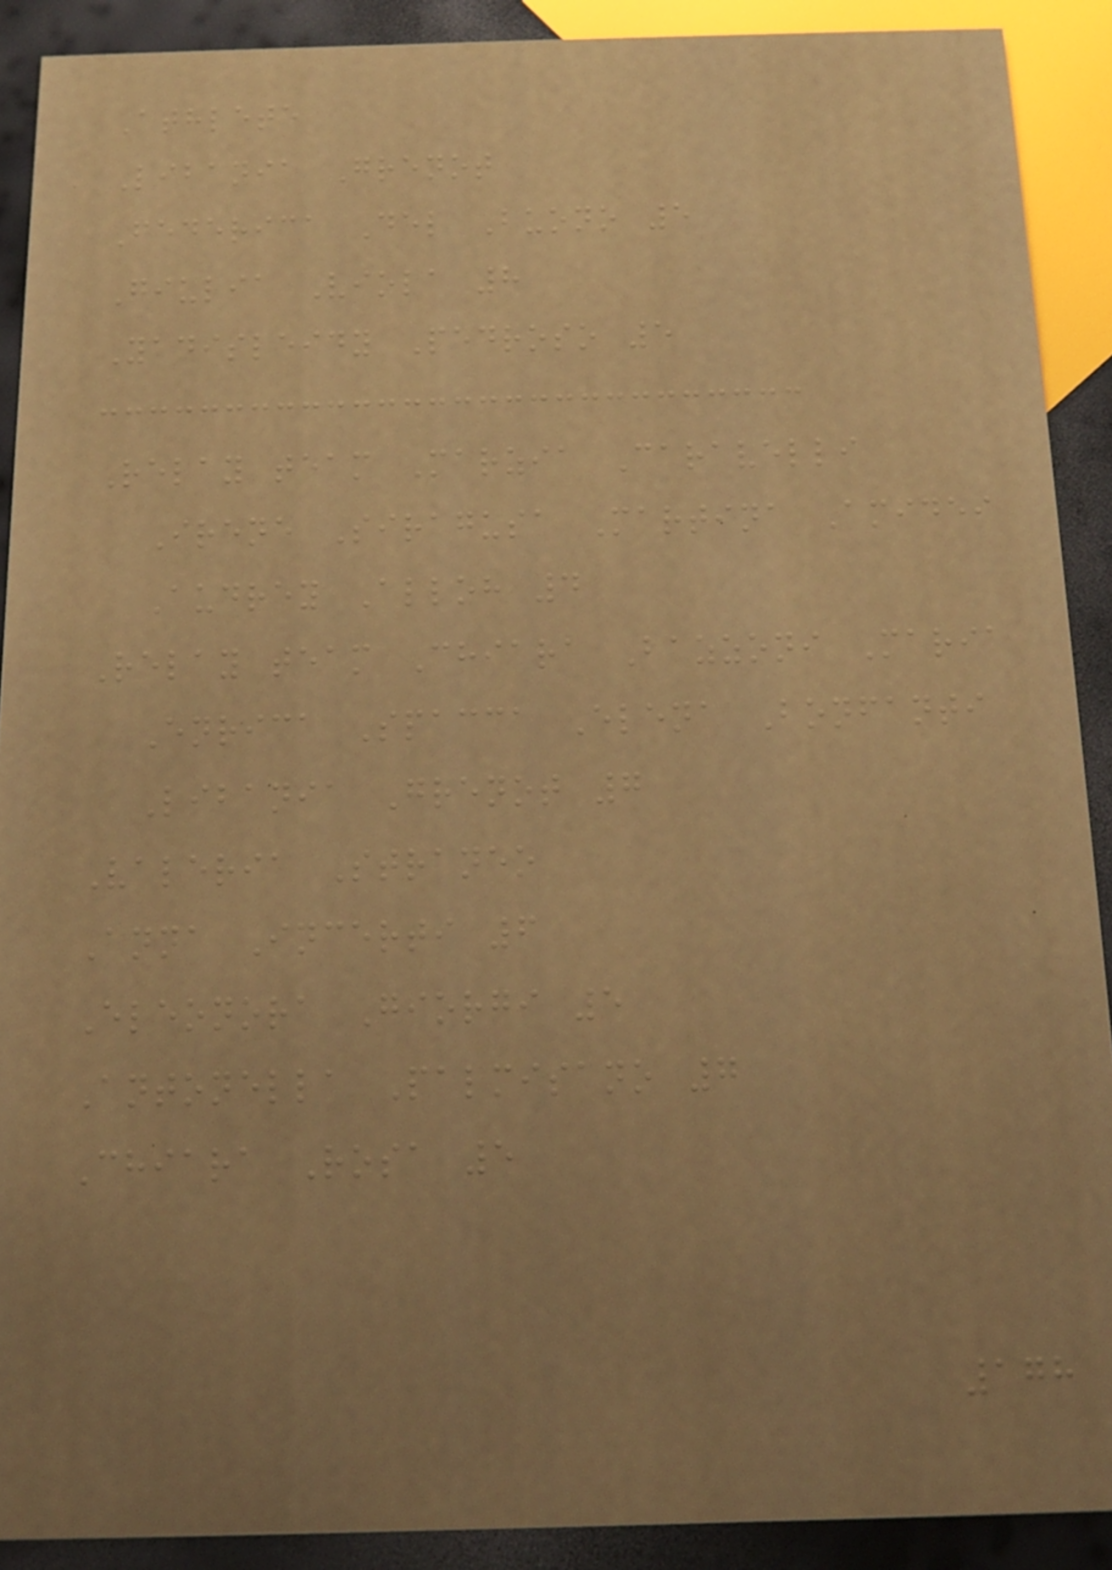Athlete
Libania Grenot
Federica Del Buono 5
Giulia Viola 8
Yadisleidy Pedroso 5
Relay team Marzia Caravelli
Irene Siragusa Martina Amidei
Audrey Alloh 4
Relay team Chiara Bazzoni Maria
Enrica Spacca Elena Bonfanti
Libania Grenot 7
Valeria Straneo
Anna Incerti 6
Eleonora Giorgi 5
Antonella Palmisano 7
Chiara Rosa 5
178
